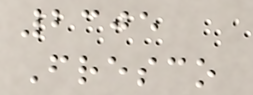2305
Fresco
